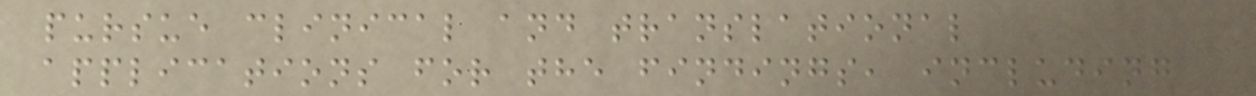pursue clinical and translational
applications for the findings, including
